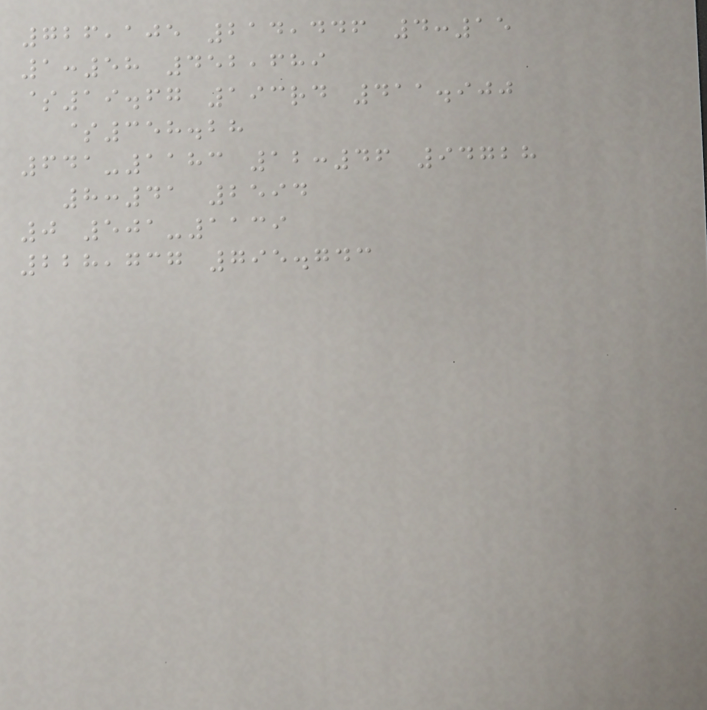726,105 214,446 4:15
1:58 452,689
$19.67 193rd 411.900
$358.28
641-1183 12:46 94728
8:41 2594
0 501-1139
228,737 795.743
